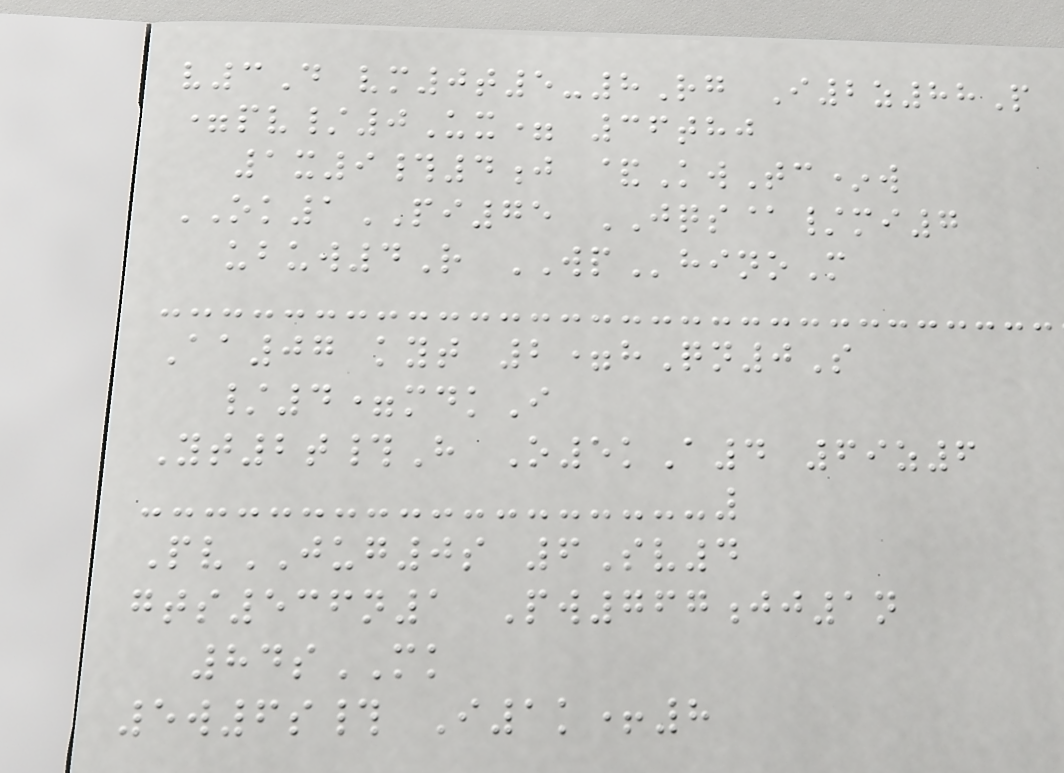v3D vm0t5-8Rg I2z88P
=pv/0Ux= 36thj
1x9#4j &KwTc*w
OK1PI75 JQS@/mi7
ubuw4R WPhinoM
Aa07 kyt 2=hQn0S
/4=mdkI
Yt2t#H O5kA4 69z6
PvJUG0s 6Sv4
gts536n1 Pw767jj1n
84sMK
5w6s# I1k+8
